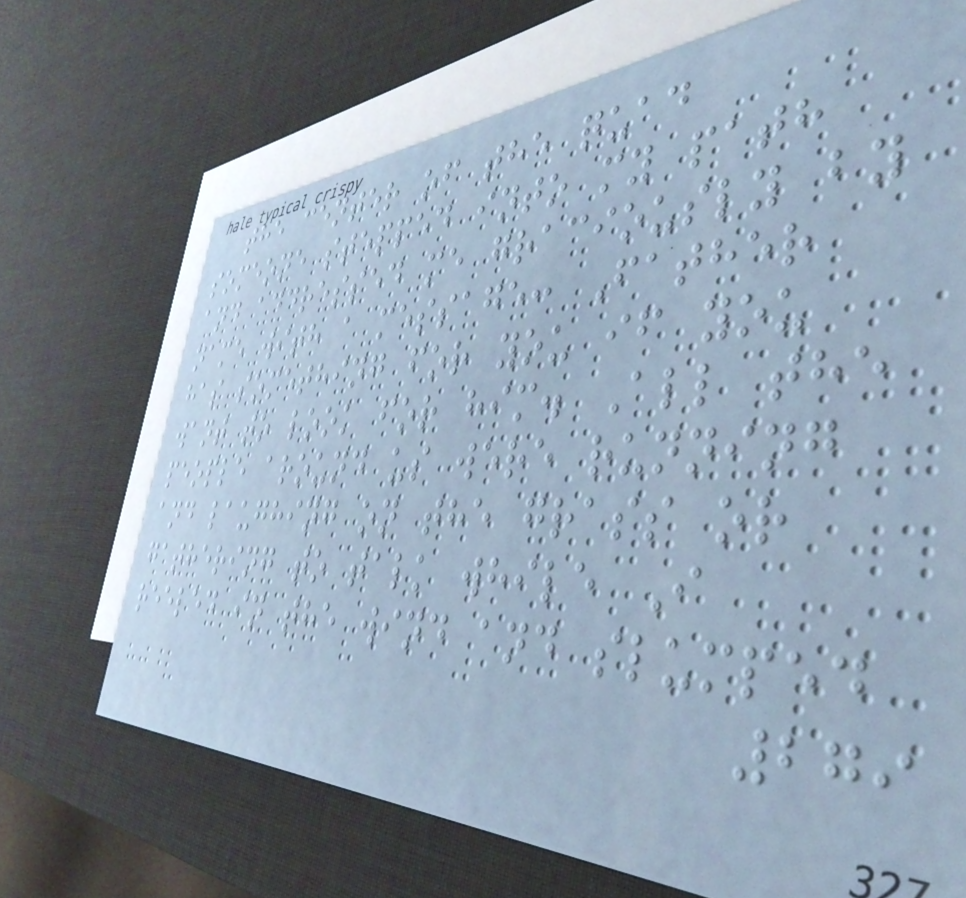the center of the quad
someone stepped into my path
and addressed me graciously by
name with a message: Father
has something for you if you
want to look for him. All the
people around us were running
and laughing on the grass or
gathering to talk while I
reeled in the wind and slumped
279
